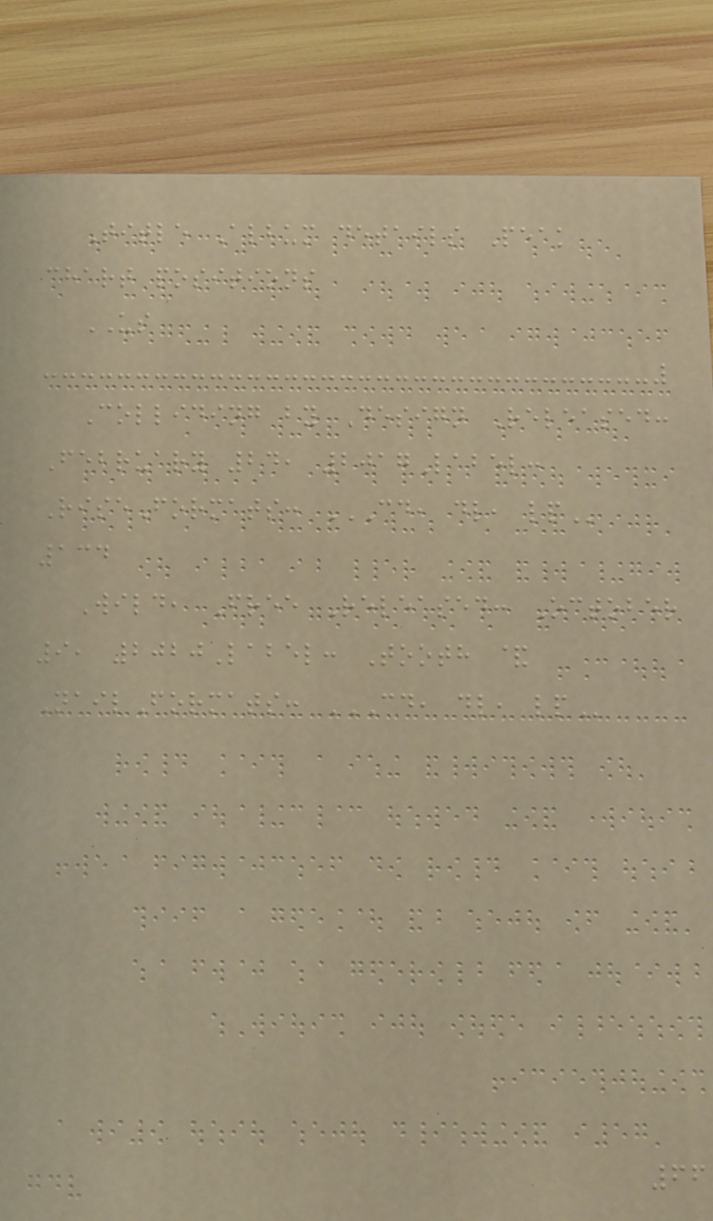Title Album details Peak
chart positions
US
Colliding by Design Released:
February 24, 2017Label:
RiseFormats: CD, DL, LP
134
Wild, Free Released: October
9, 2020Label: Tooth &
NailFormats: CD, DL, LP
66
